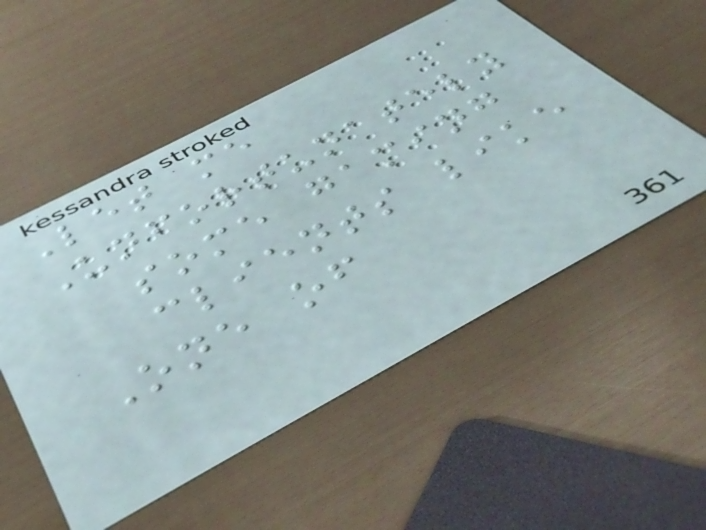Let me
Unfortunately
some gaming
clients like
One of
